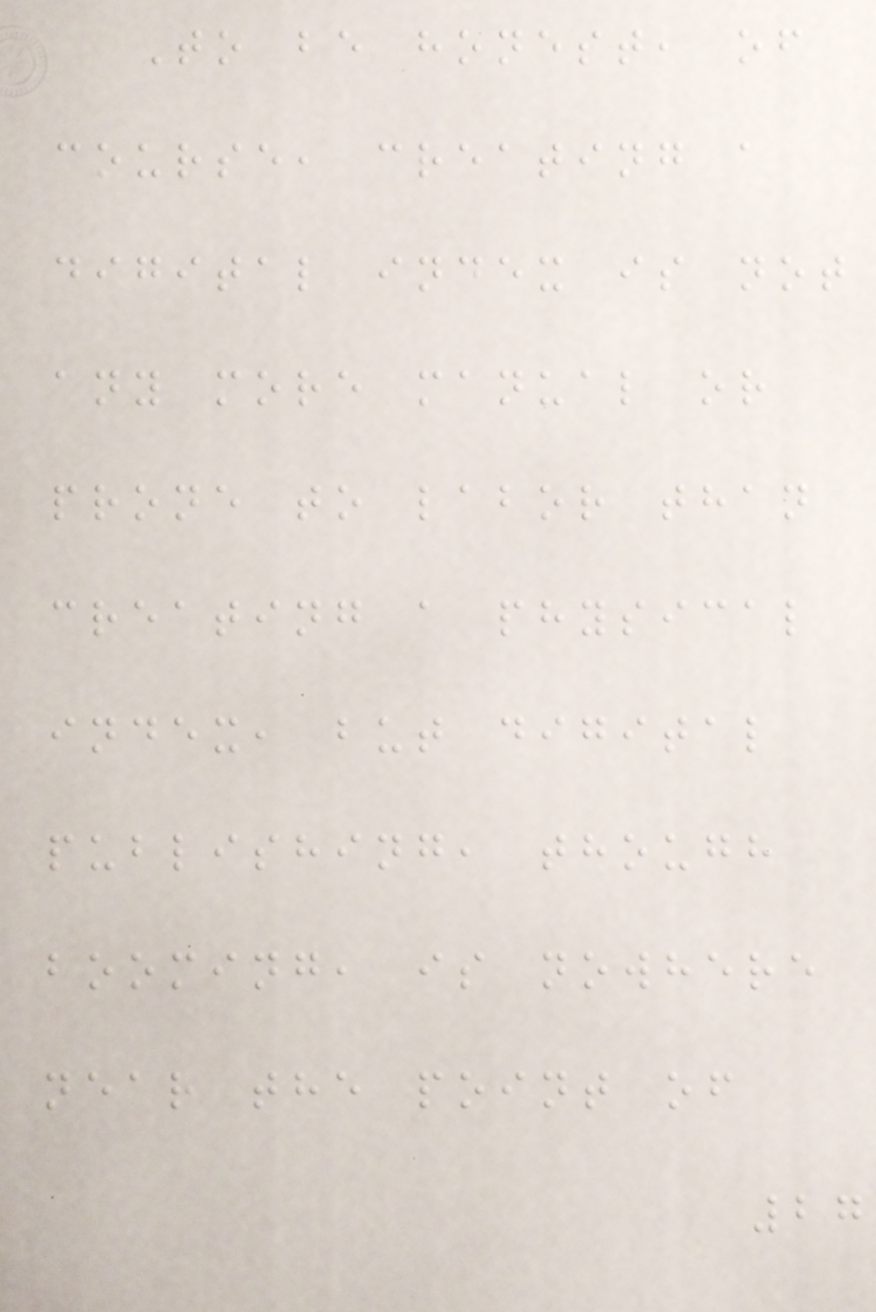To be honest, of
course, creating a
digital index is not
any more manual or
prone to labor than
creating a physical
index, but digital
publishing, though
booming, is nowhere
near the point of
27
